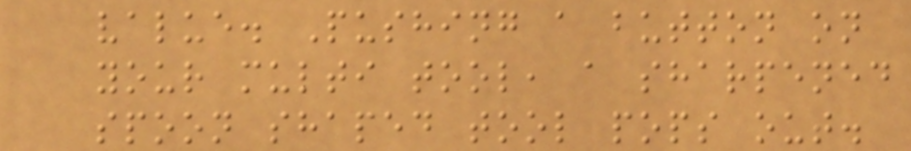value. Pushing a button on
your multi tool, a sharpened
spoon shaped tool pops out.
